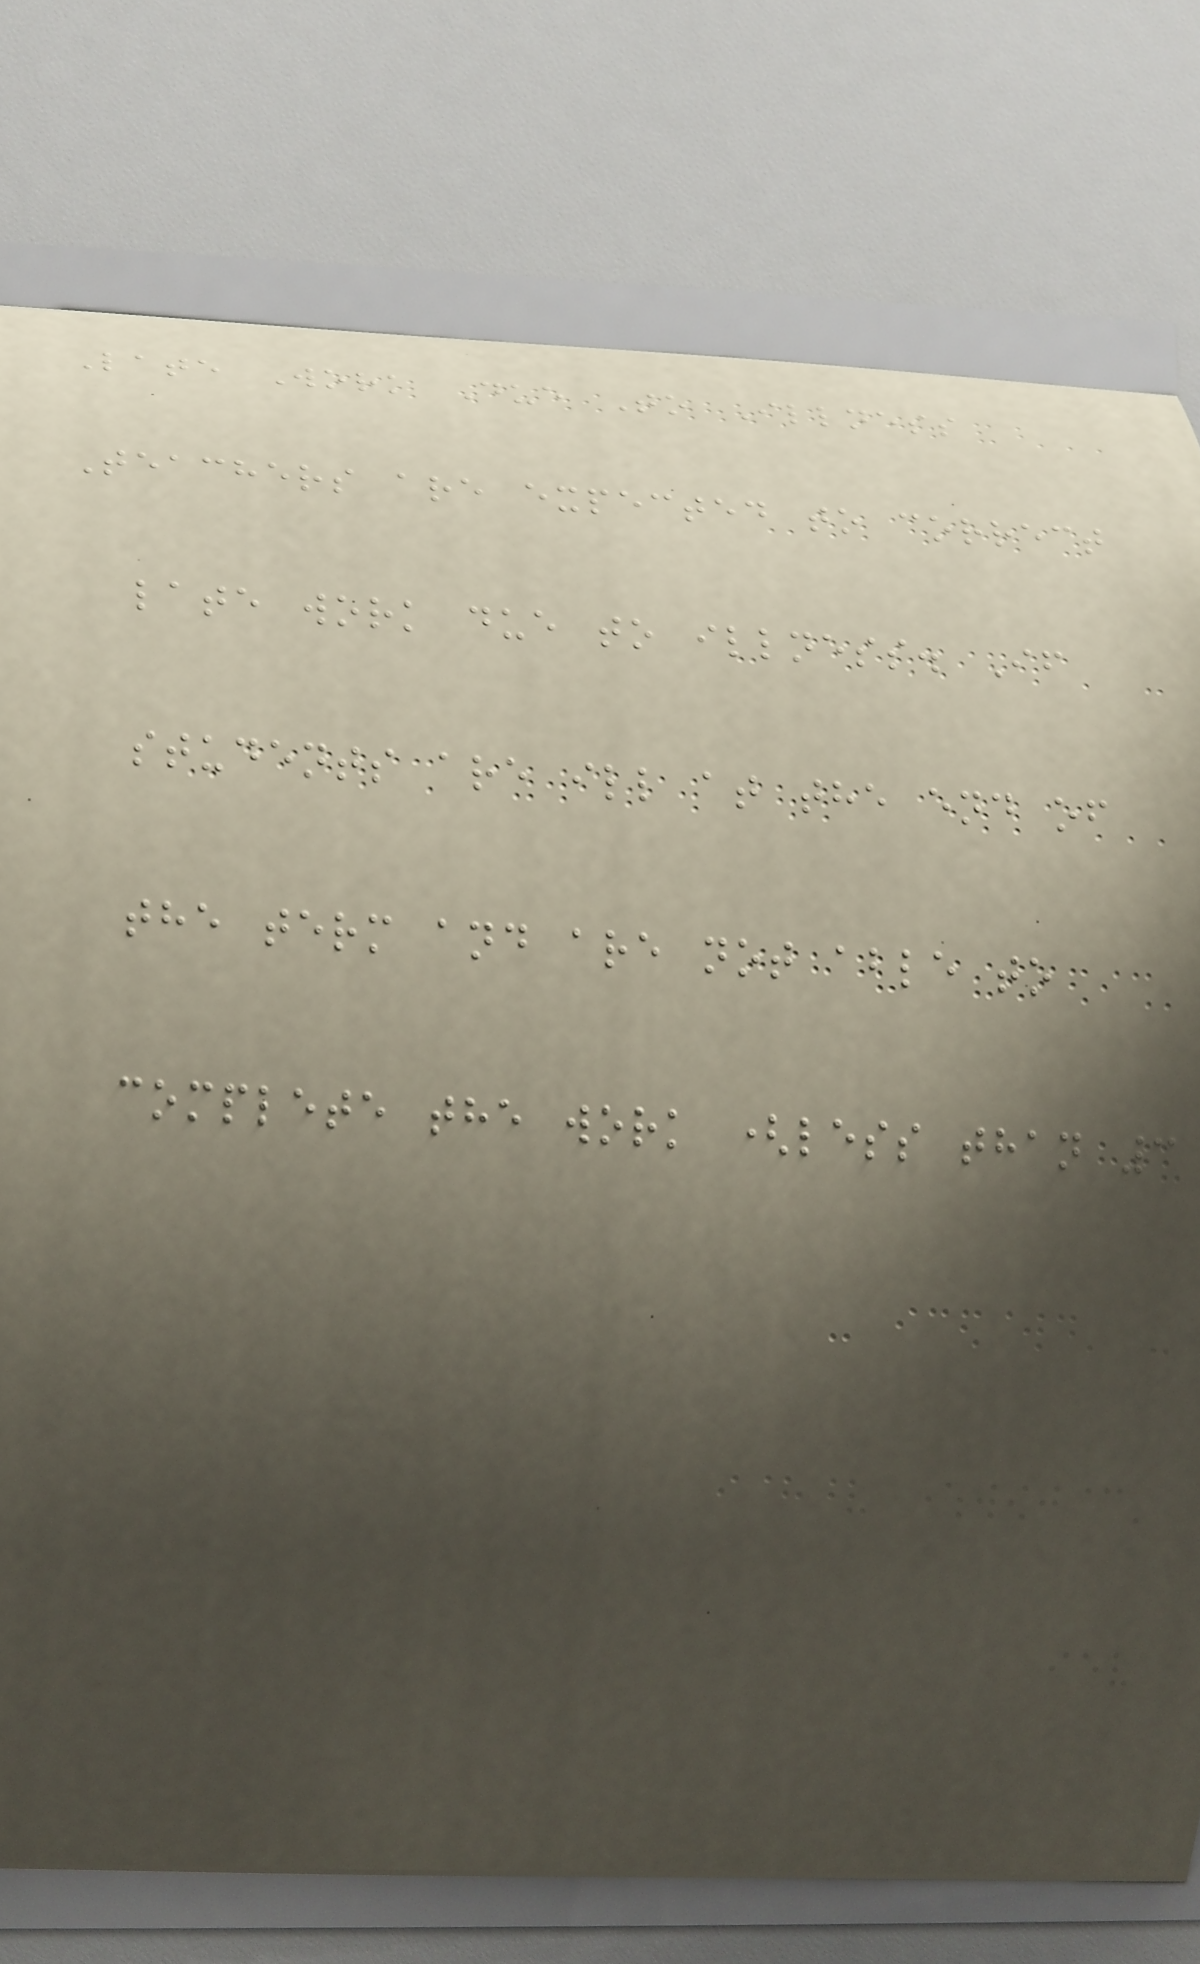Late Work Due To Illness
Teachers are expected to correct
late work due to illness. If
students are ill at the end of
the term and are not able to
complete the work (less than 3
